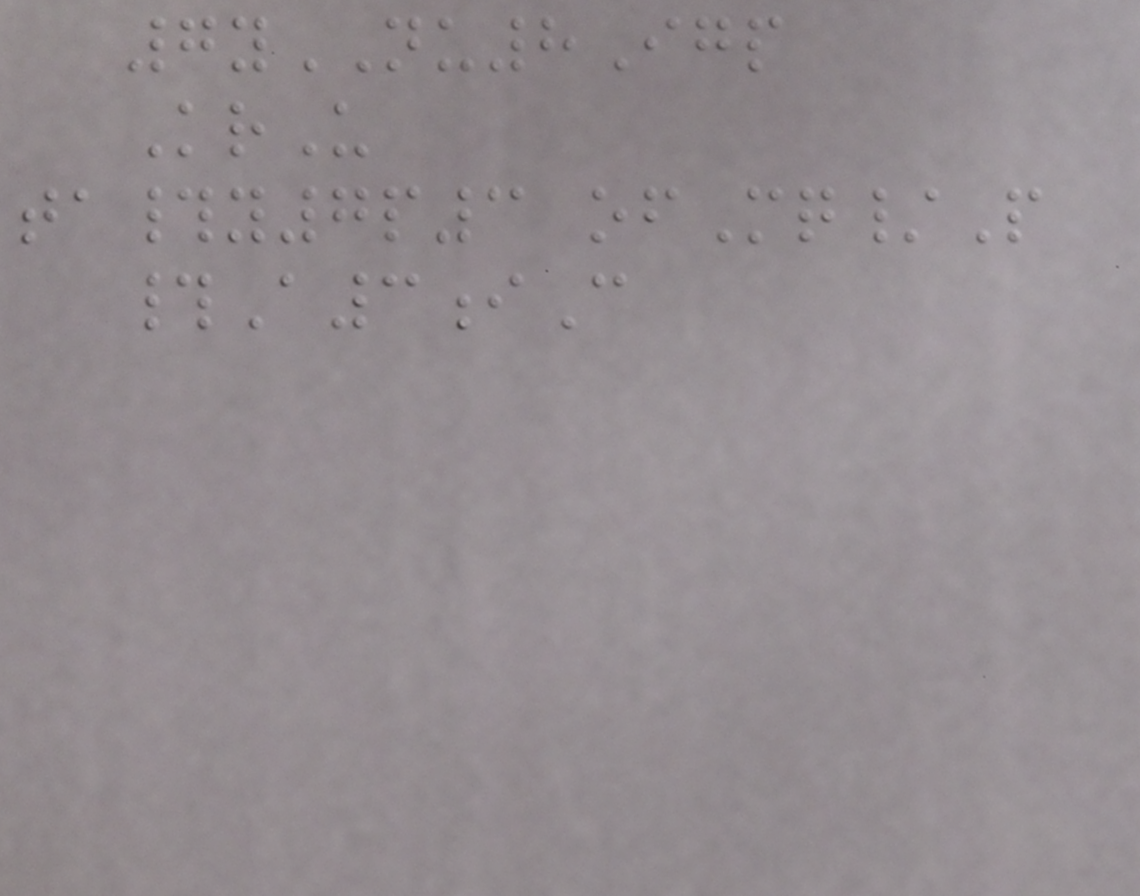7yNU8Igp
KrU
ta#y7p3 ofMq/P
#A3iC
